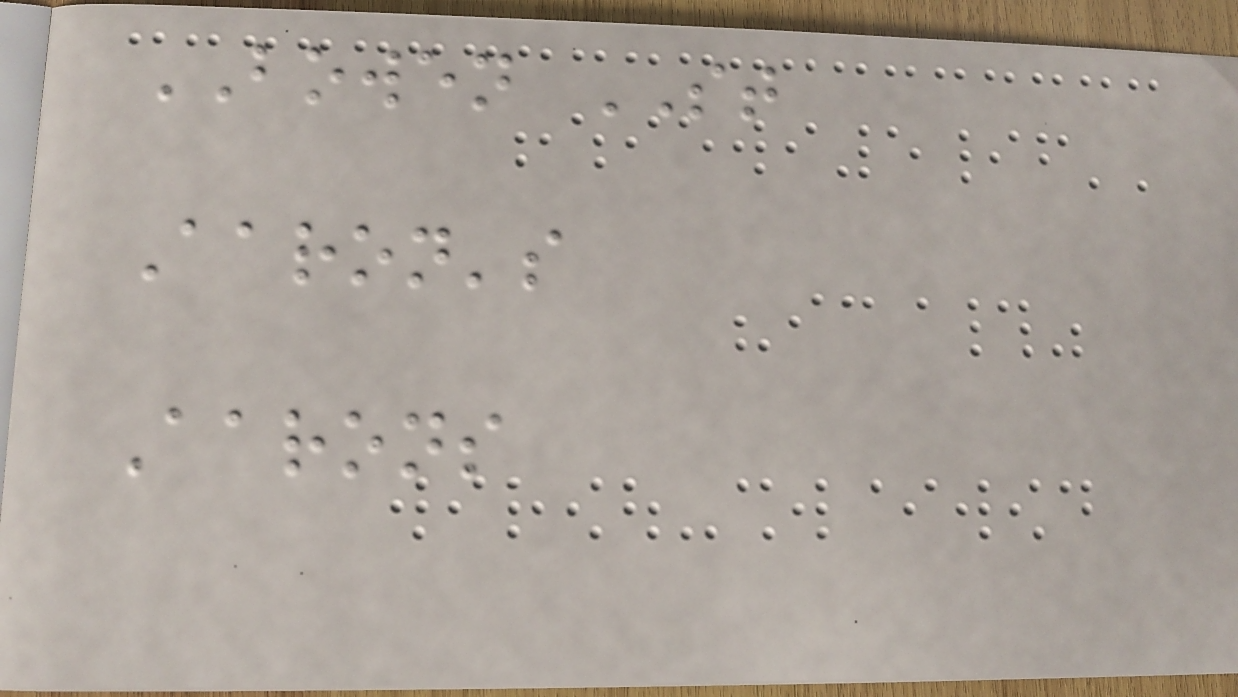BOWEN ST
Aaron's
Aarons
